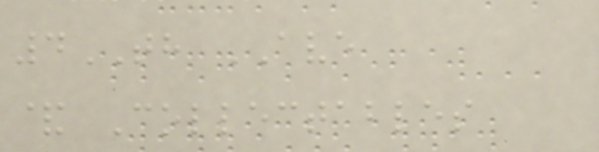4TH AVE
& Collectables
